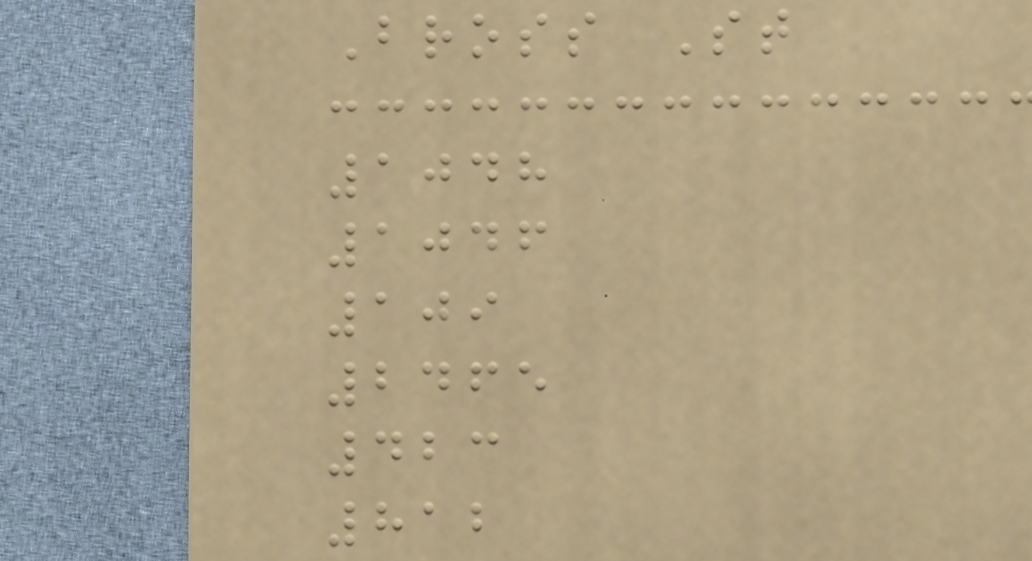Bross St
1048
1046
109
2465
423
812
